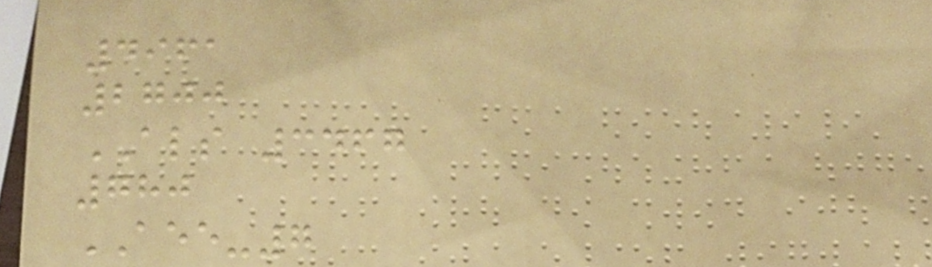4961
2700
ALS 3467
780
AEE-7
